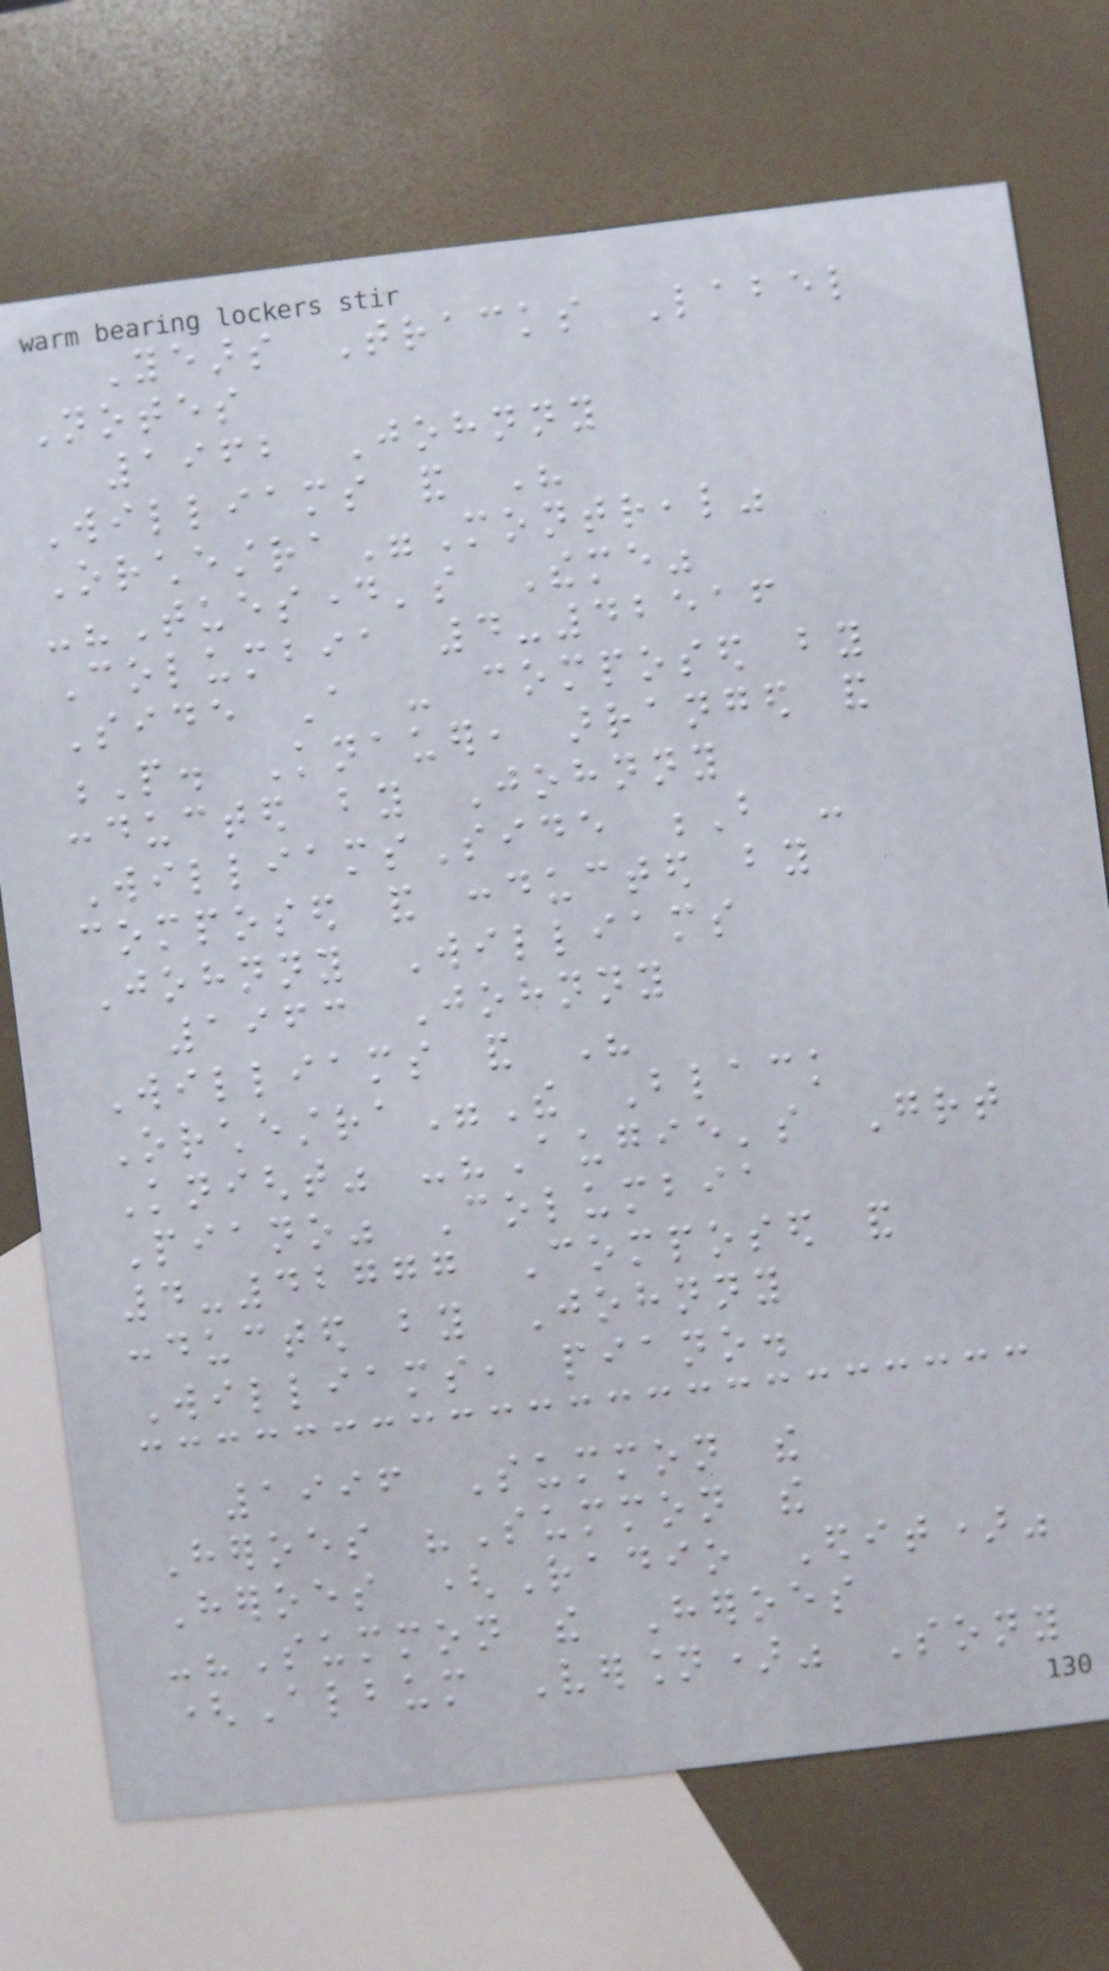Years Tracks Label
Notes
1962 Johnny
Williams and His
Orchestra"Montreal"
-"Tuesday's Theme"
Columbia 4-42516
Side A - composed by
P. Knauer, arranged and
conducted by Johnny
WilliamsSide B -
composed and conducted by
Johnny Williams
1963 Johnny
Williams and His
Orchestra"The Black
Knight" -"Augie's Great
Piano" Columbia
4-42777 Composed and
conducted by Johnny
Williams, piano.
1996 Summon the
Heroes "Summon the
Heroes (Radio Edit)"
-"Summon the Heroes
(Album Version)" Sony
